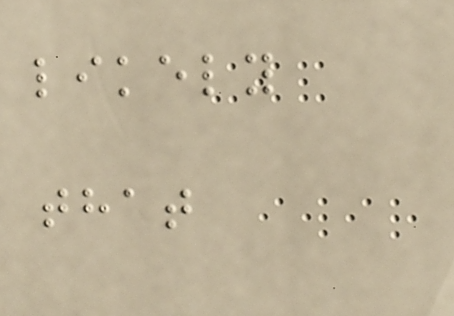likely
that
